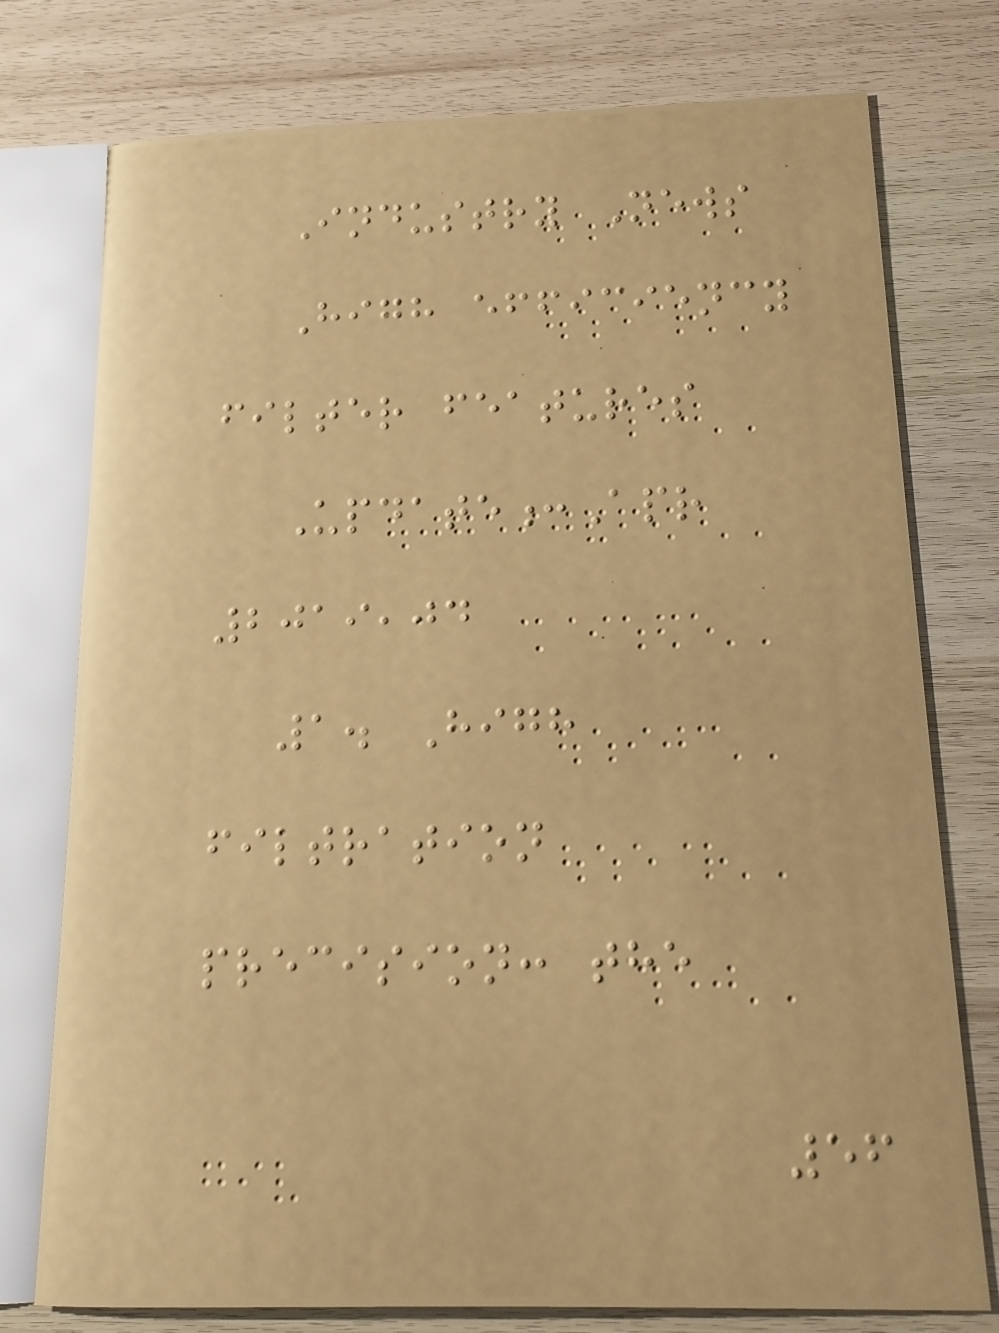Industry News
High efficiency
filter features
Update:Apr
2019,04
1. High
filtration
precision: the
56
